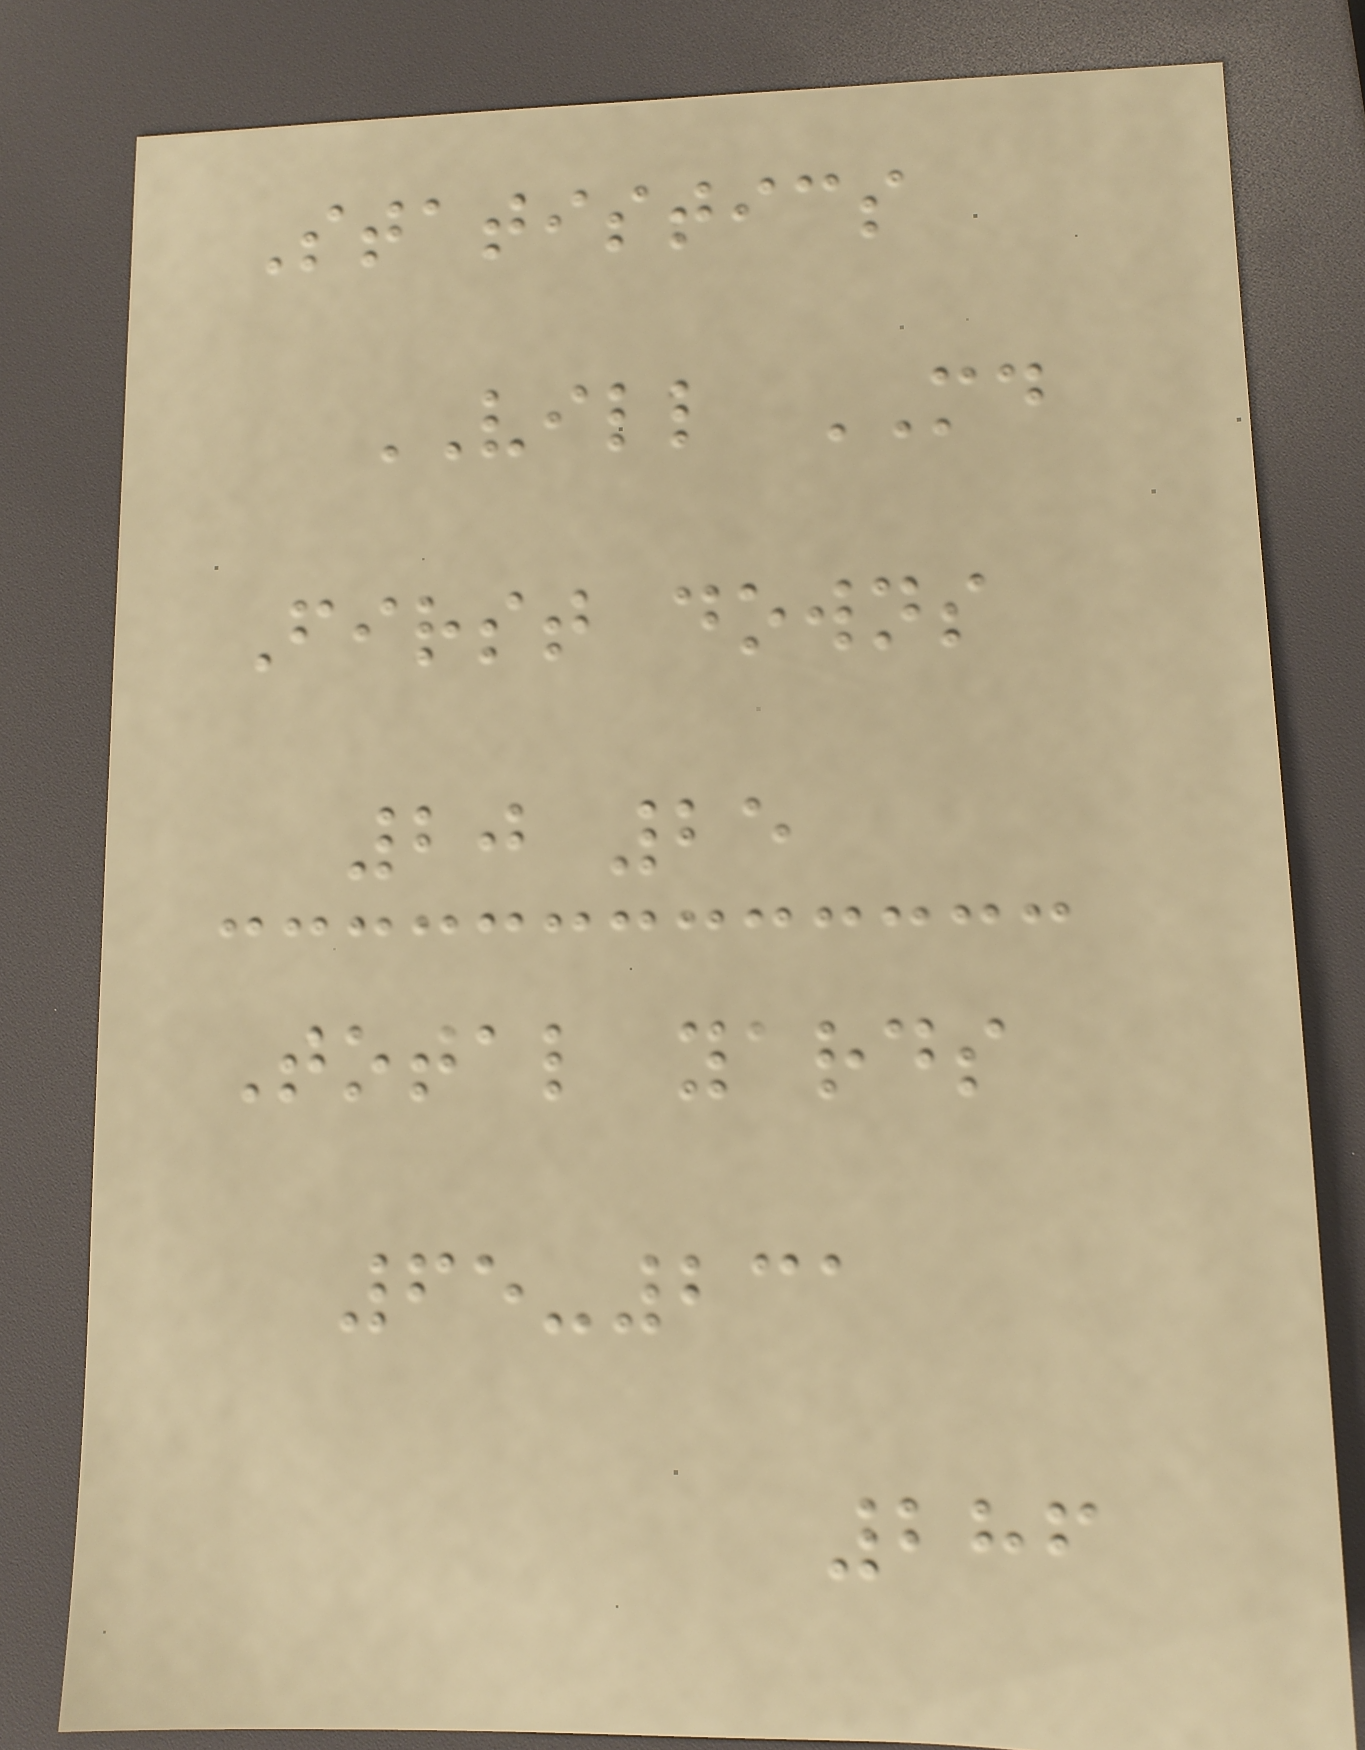Statistics
VILL MD
First downs
20 25
Total yards
65-231
286
